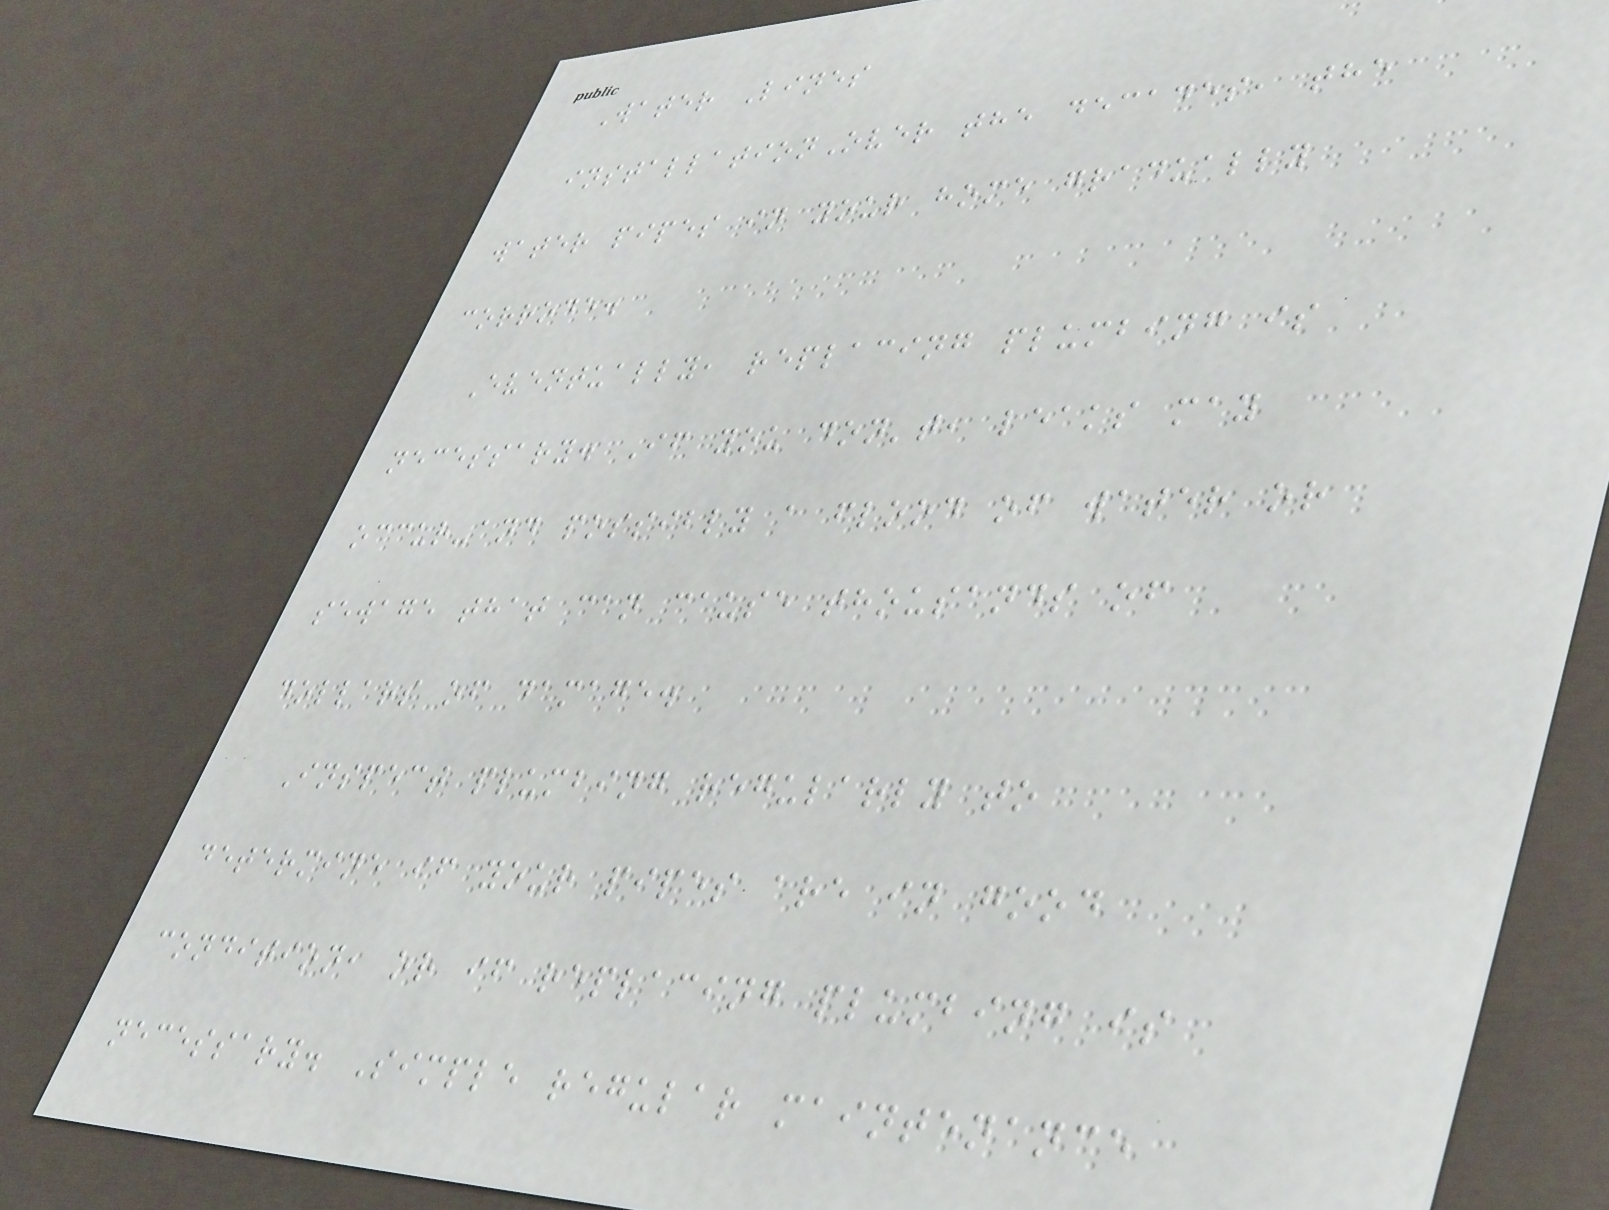Water Lines
installationOver the decades, the
water pipes in your home gradually
corrode.
Eventually, replacing plumbing is
necessary. If you don't, leaks may
occur-and possibly a flood of water or
sewage that can cause thousands of
dollars of damage.
Inspect plumbing regularly to
determine if your pipes are in good
condition, or if replacing plumbing is
necessary. Simple regular maintenance
